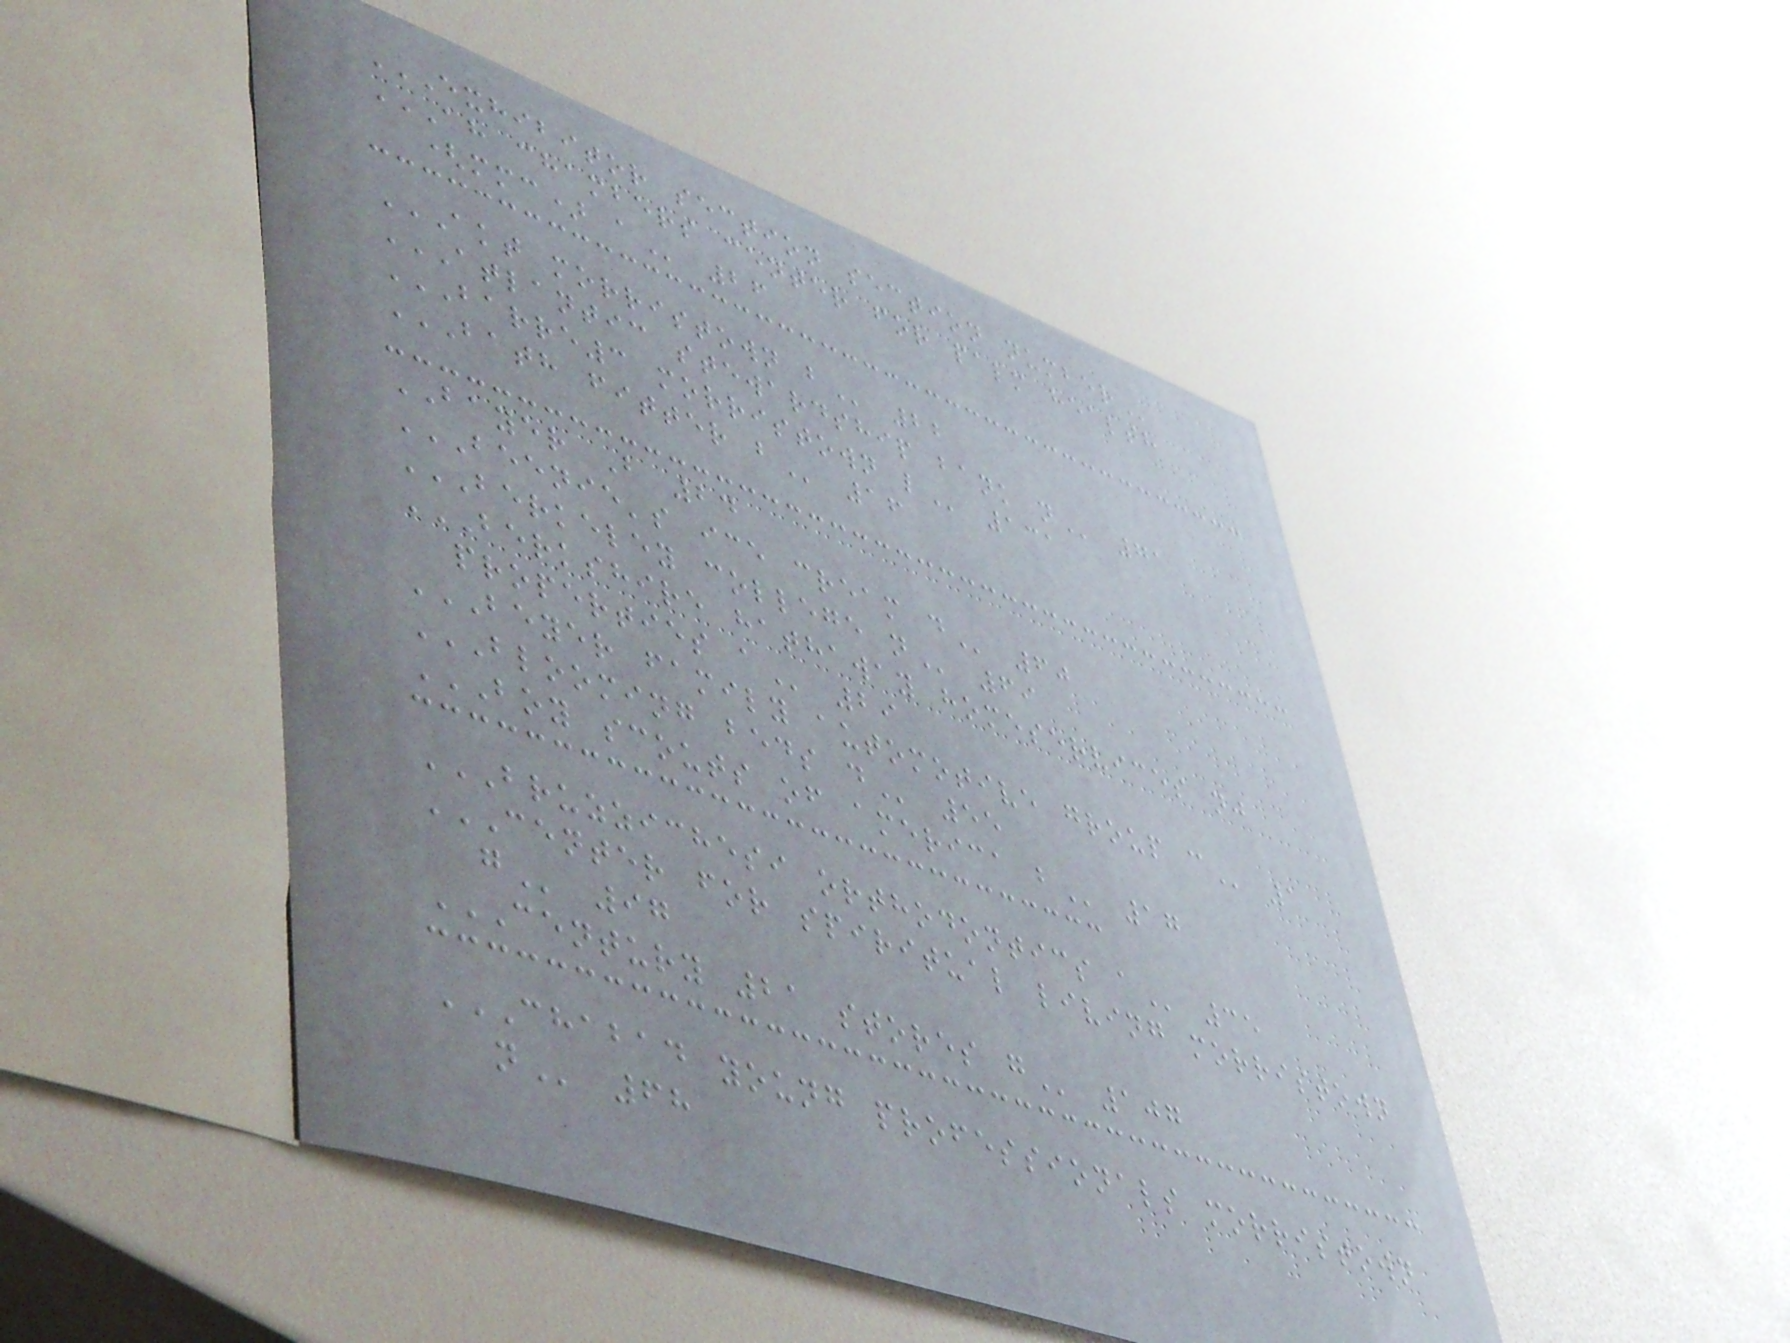EXHIBITOR SECTION SECTION NUMBER
AH CHAMBERS CENTER FOR PALM HEALTH
(MMC) A 26
AKT MORRISTOWN B 22
ATLANTIC STEWARDSHIP BANK N 71
BARRE3 MORRISTOWN L 131
BATH FITTER B 16
BAYER B 24
BEENIE'S ICE CREAM D 60
BERKELEY COLLEGE N 69
BERKSHIRE HATHAWAY HOMESERVICES NJ
PROPERTIES A 29
BEYER FAMILY AUTOMOTIVE GROUP C 1
BLOOMING BEDS D 55
BOY SCOUTS OF AMERICA B 17
BRUZZICHESI ORTHODONTICS A 35
CENTER FOR SPIRITUAL LIVING MORRISTOWN
G 97
CENTURY 21 STORES G 107
CHABAD YOUNG PROFESSIONALS MORRISTOWN
N 68
